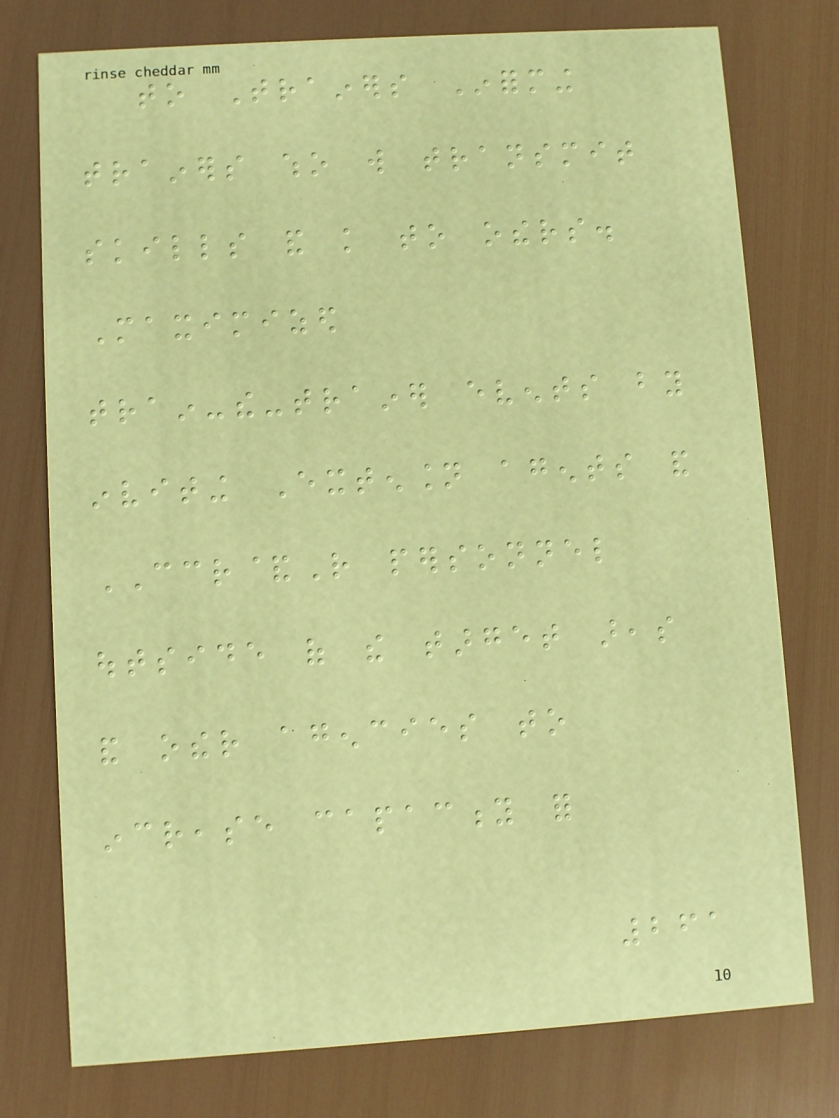to Trainers Informing
trainers who will transmit
skills and knowledge to others.
Maximized
train-the-trainer events by
inviting Extension agents and
CCR&R personnel
outside of the target areas
and other agencies to
increase capacity for
261
